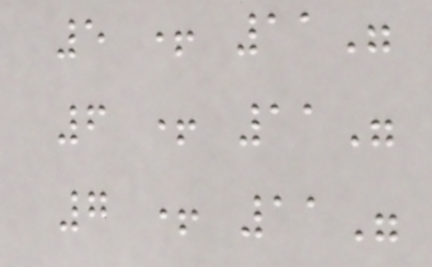5 + 11"
6 + 11"
7 + 11"
